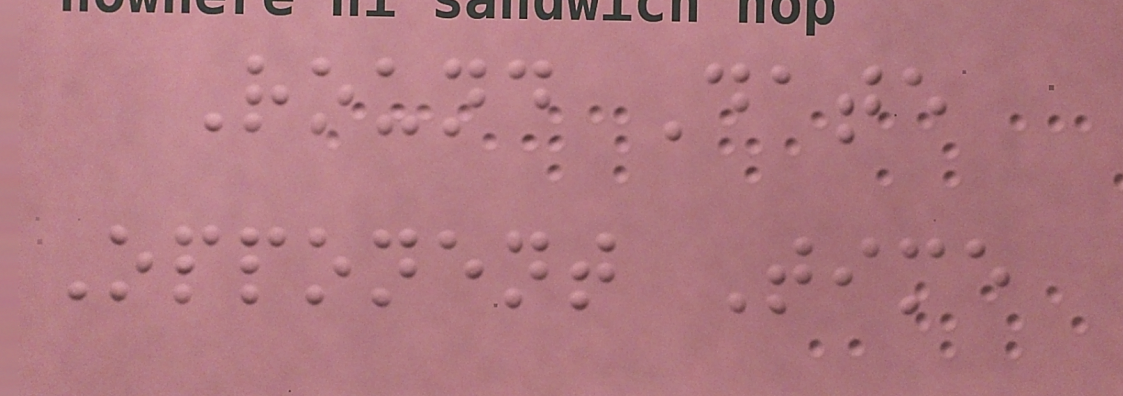Round Date
Opponent Time
